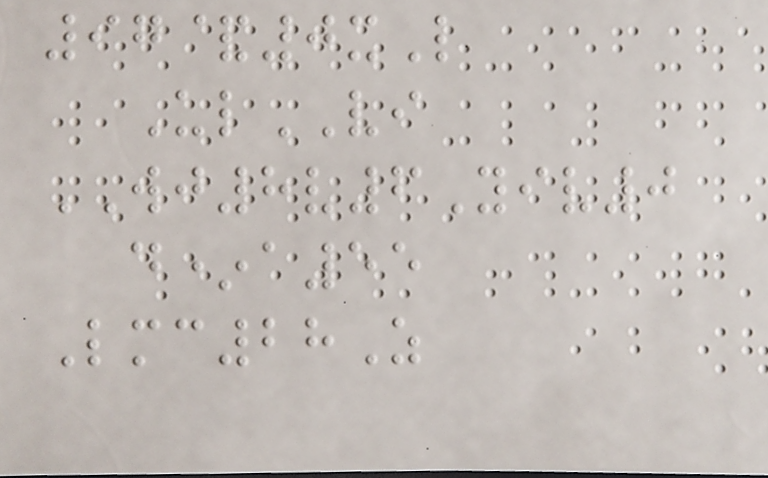97&0xL
UlVI
WJ8v6Yiv0
d*a55
Lmc28Z
